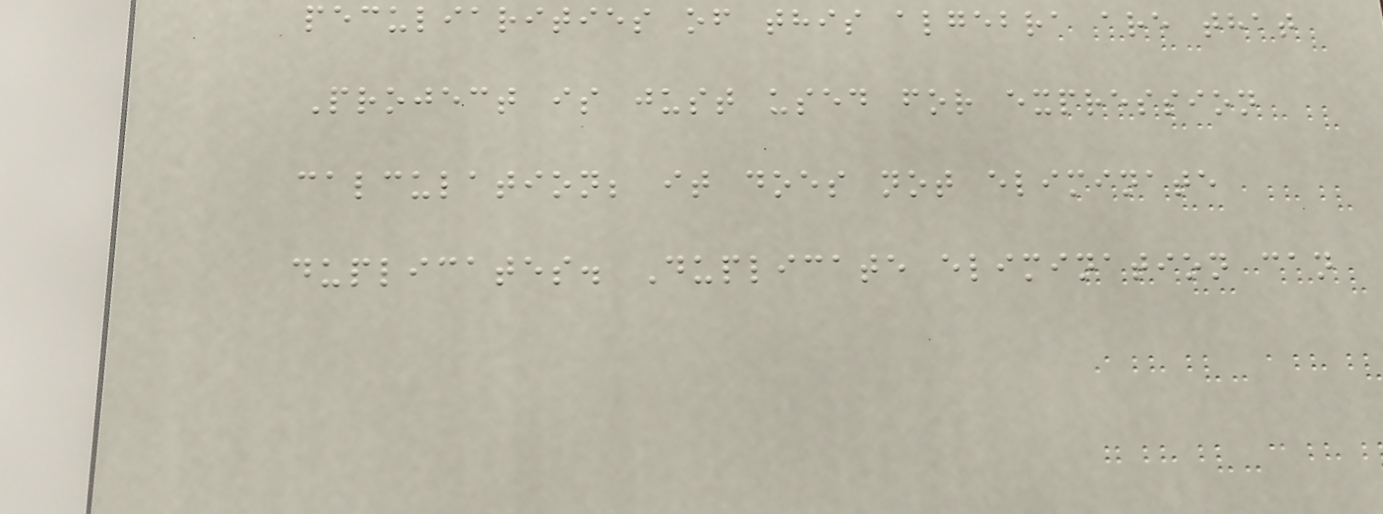peculiarities of this algebra are that
Project is just used for expression
calculation; it does not eliminate
duplicates. Duplicate elimination can
